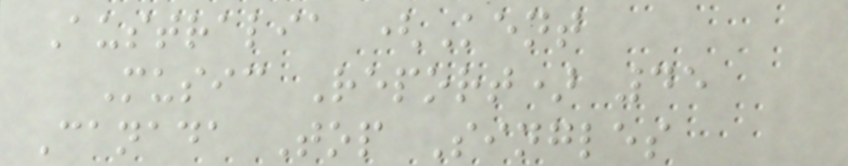Australia (Kent
Music Report) 45
Canada Top Singles
